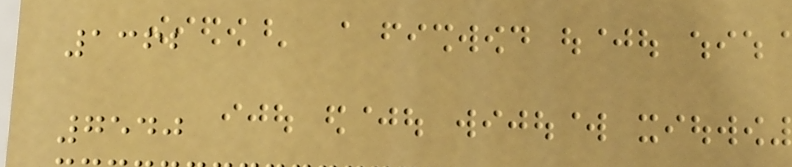1362
7540
